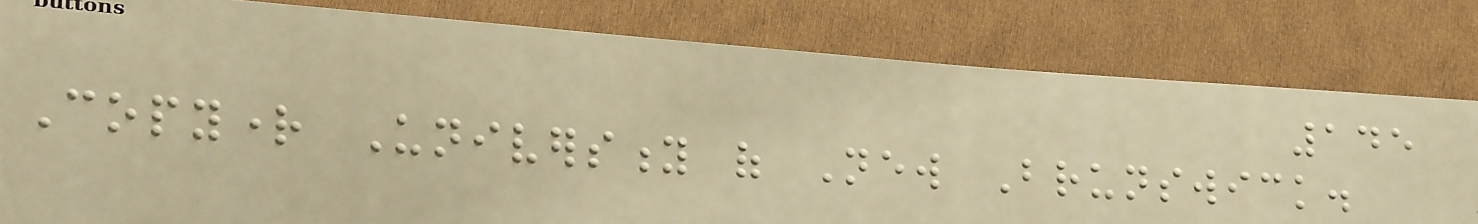145
Copyright University of New Brunswick.
